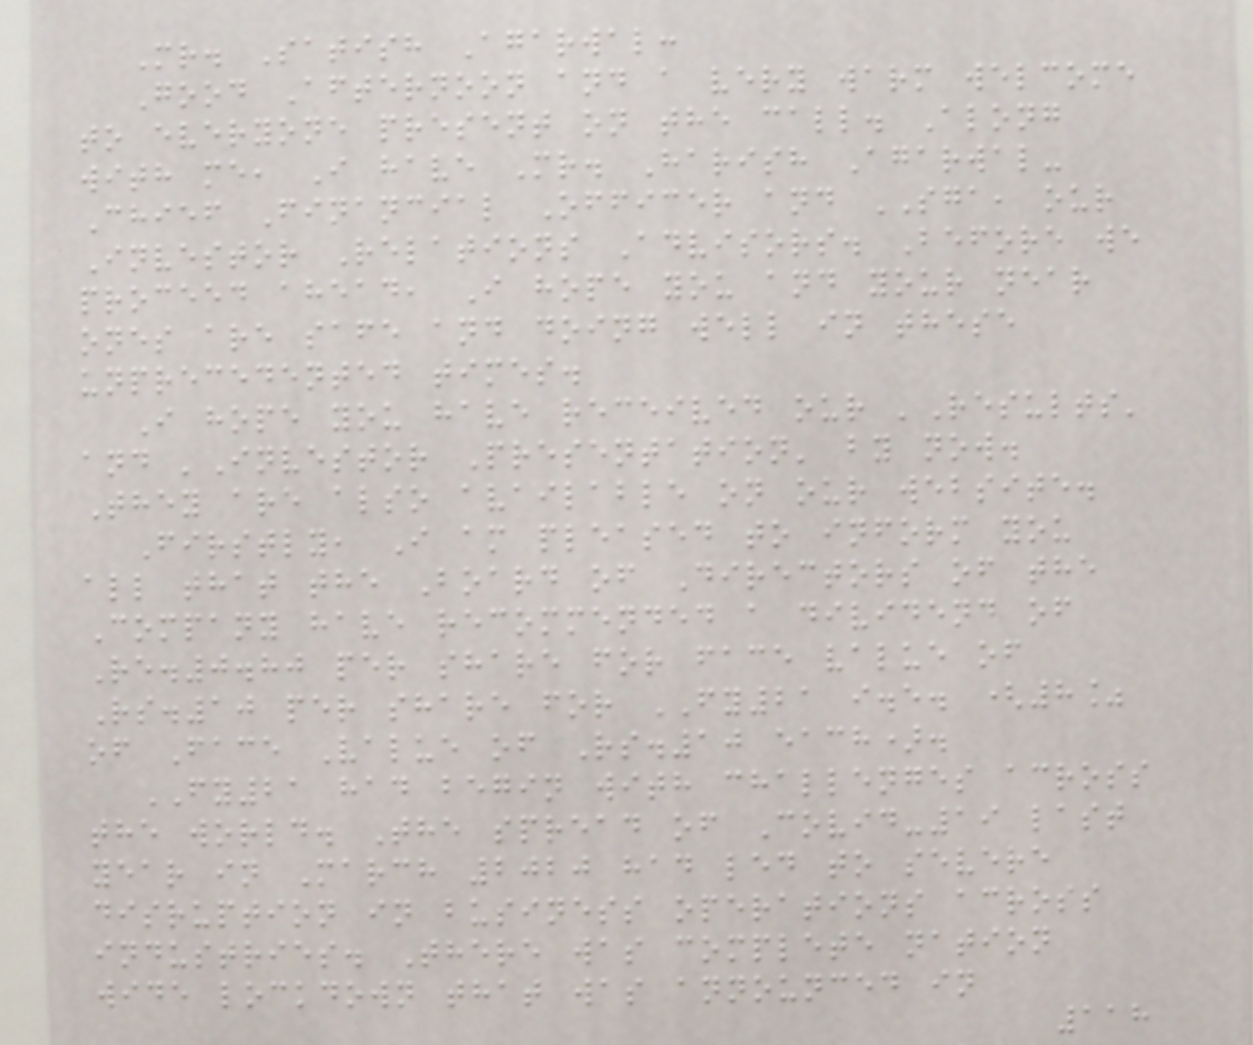Mr. Satish Agarwal:
Good Afternoon and a very warm welcome
to everyone present on the call. Along
with me, I have Mr. Harish Agarwal-
Chief Financial Officer and SGA, our
Investor Relations Advisors. Before we
proceed ahead, I hope you and your near
ones are safe and doing well in these
unprecedented times.
I hope you have received our 'Results'
and 'Investor Presentation' by now.
They are also available on our website.
Firstly, I am pleased to inform you
all that the Board of Directors of the
Company have recommended a dividend of
Re.0.80 per share for face value of
Rs.10 per share for FY21 i.e. (8%
of Face Value of Rs.10 each).
FY21 had begin with challenges across
the world. The spread of Covid-19 last
year in March 2020 had led to severe
disruption in business operations across
industries. There was complete nation
wide lockdown that was announced in
118
